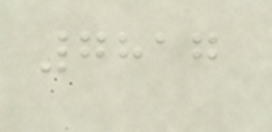7817
